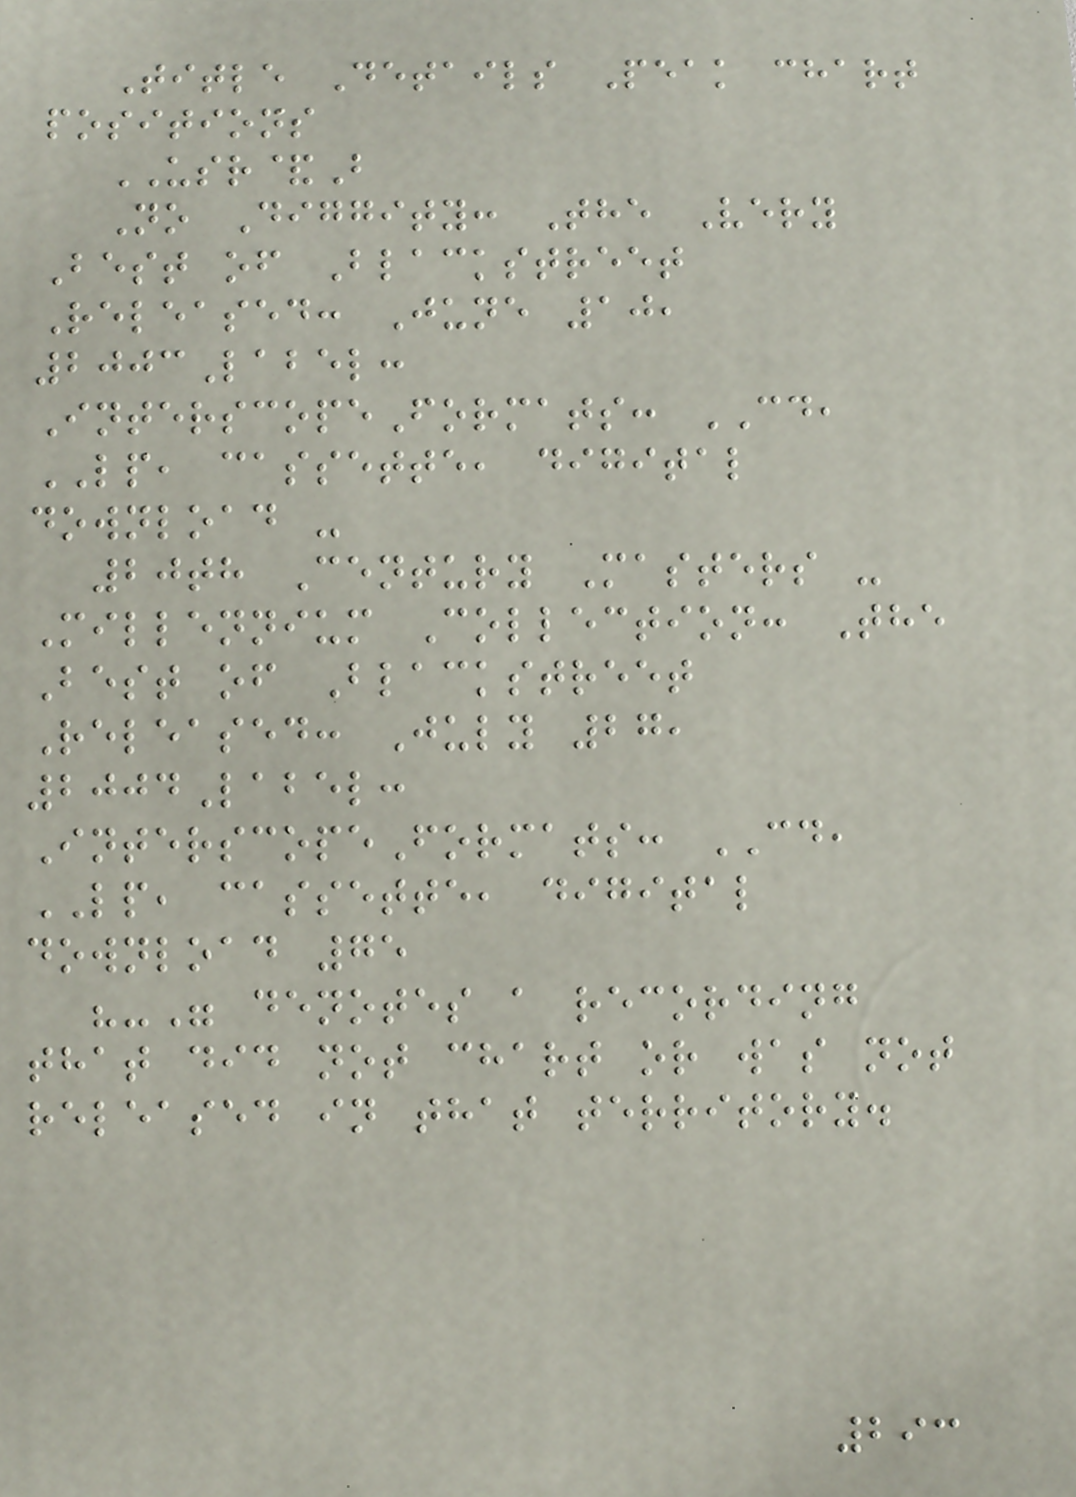Title Details Peak chart
positions
USR&B
No Diggity: The Very
Best of Blackstreet
Released: June 10,
2003Label:
InterscopeFormats: CD,
LP, cassette, digital
download -
20th Century Masters -
Millennium Collection: The
Best of Blackstreet
Released: July 27,
2004Label:
InterscopeFormats: CD,
LP, cassette, digital
download 75
"-" denotes a recording
that did not chart or was not
released in that territory.
293
